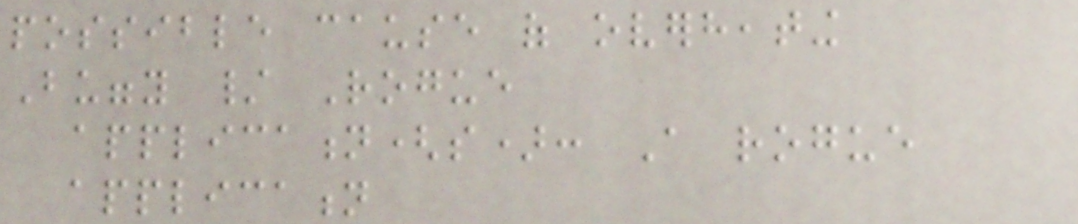possible cause of overheating
Buggy / Rogue
application(s): A rogue
application
